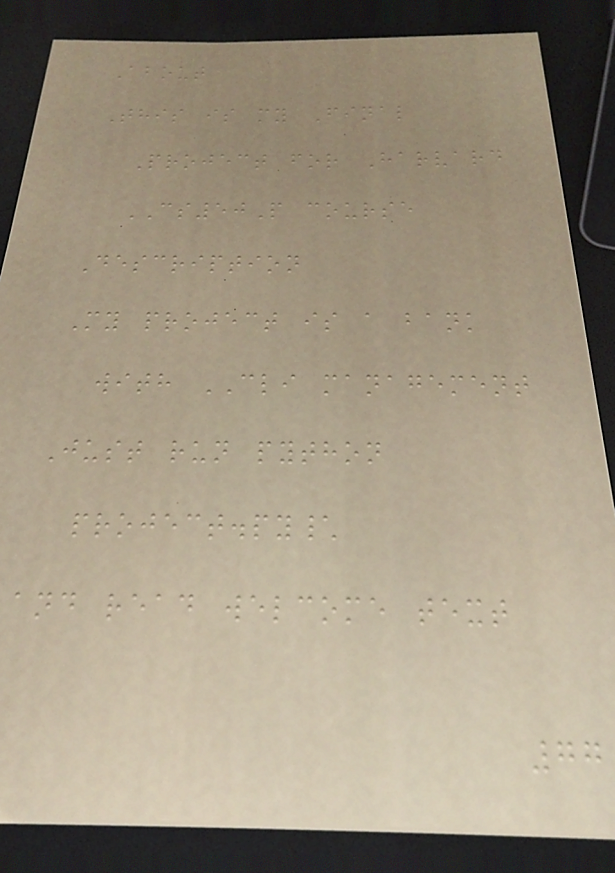About
This is my Final
Project for Harvard
CS50P course
Description
My project is a bank
with CLI management
Just run python
project.py\
and read welcome text
77
